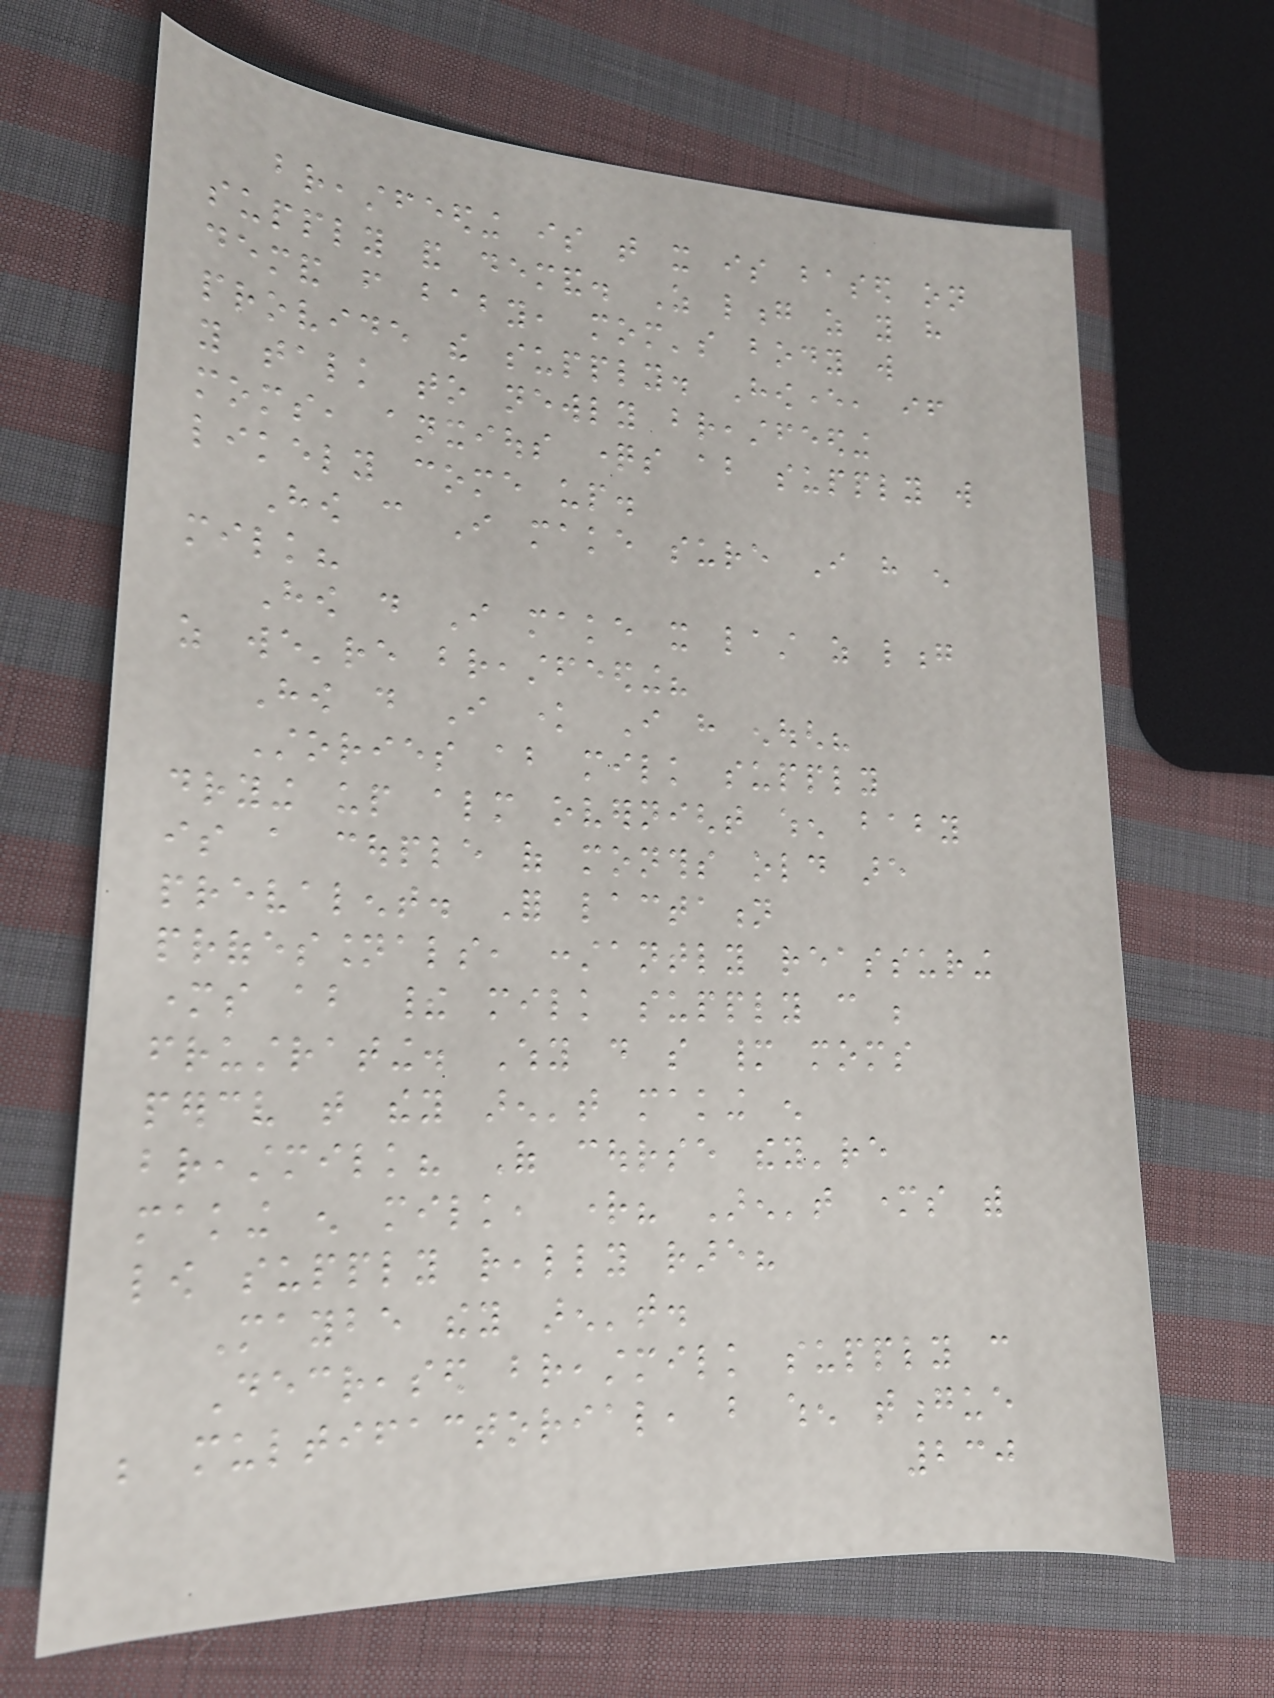breastfeeding is that it is based on
supply and demand. As long as you have
demand from baby, mom's body will
provide the supply. However, if
you talk to newly breastfeeding
moms, anxious questions about supply will
likely come up.
How can I make sure I have enough
milk?
How do I make it last as long
as we're breastfeeding?
How do I know I have enough?
Stories about milk supply
drying up almost overnight when baby
is a couple of months old are
prevalent. For lactation
professionals, constantly reassuring
mothers about their milk supply can be
frustrating. Why do so many moms
perceive that they aren't making enough
breastmilk? Of course they're
making enough milk, right? Aren't mothers with
low supply really rare?
Maybe they aren't.
Decreased breastmilk supply can
be multifactorial, but when tongue
230
